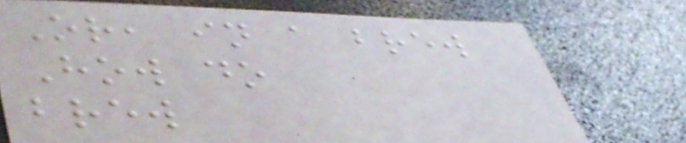Or, in a brew
How do
brew
